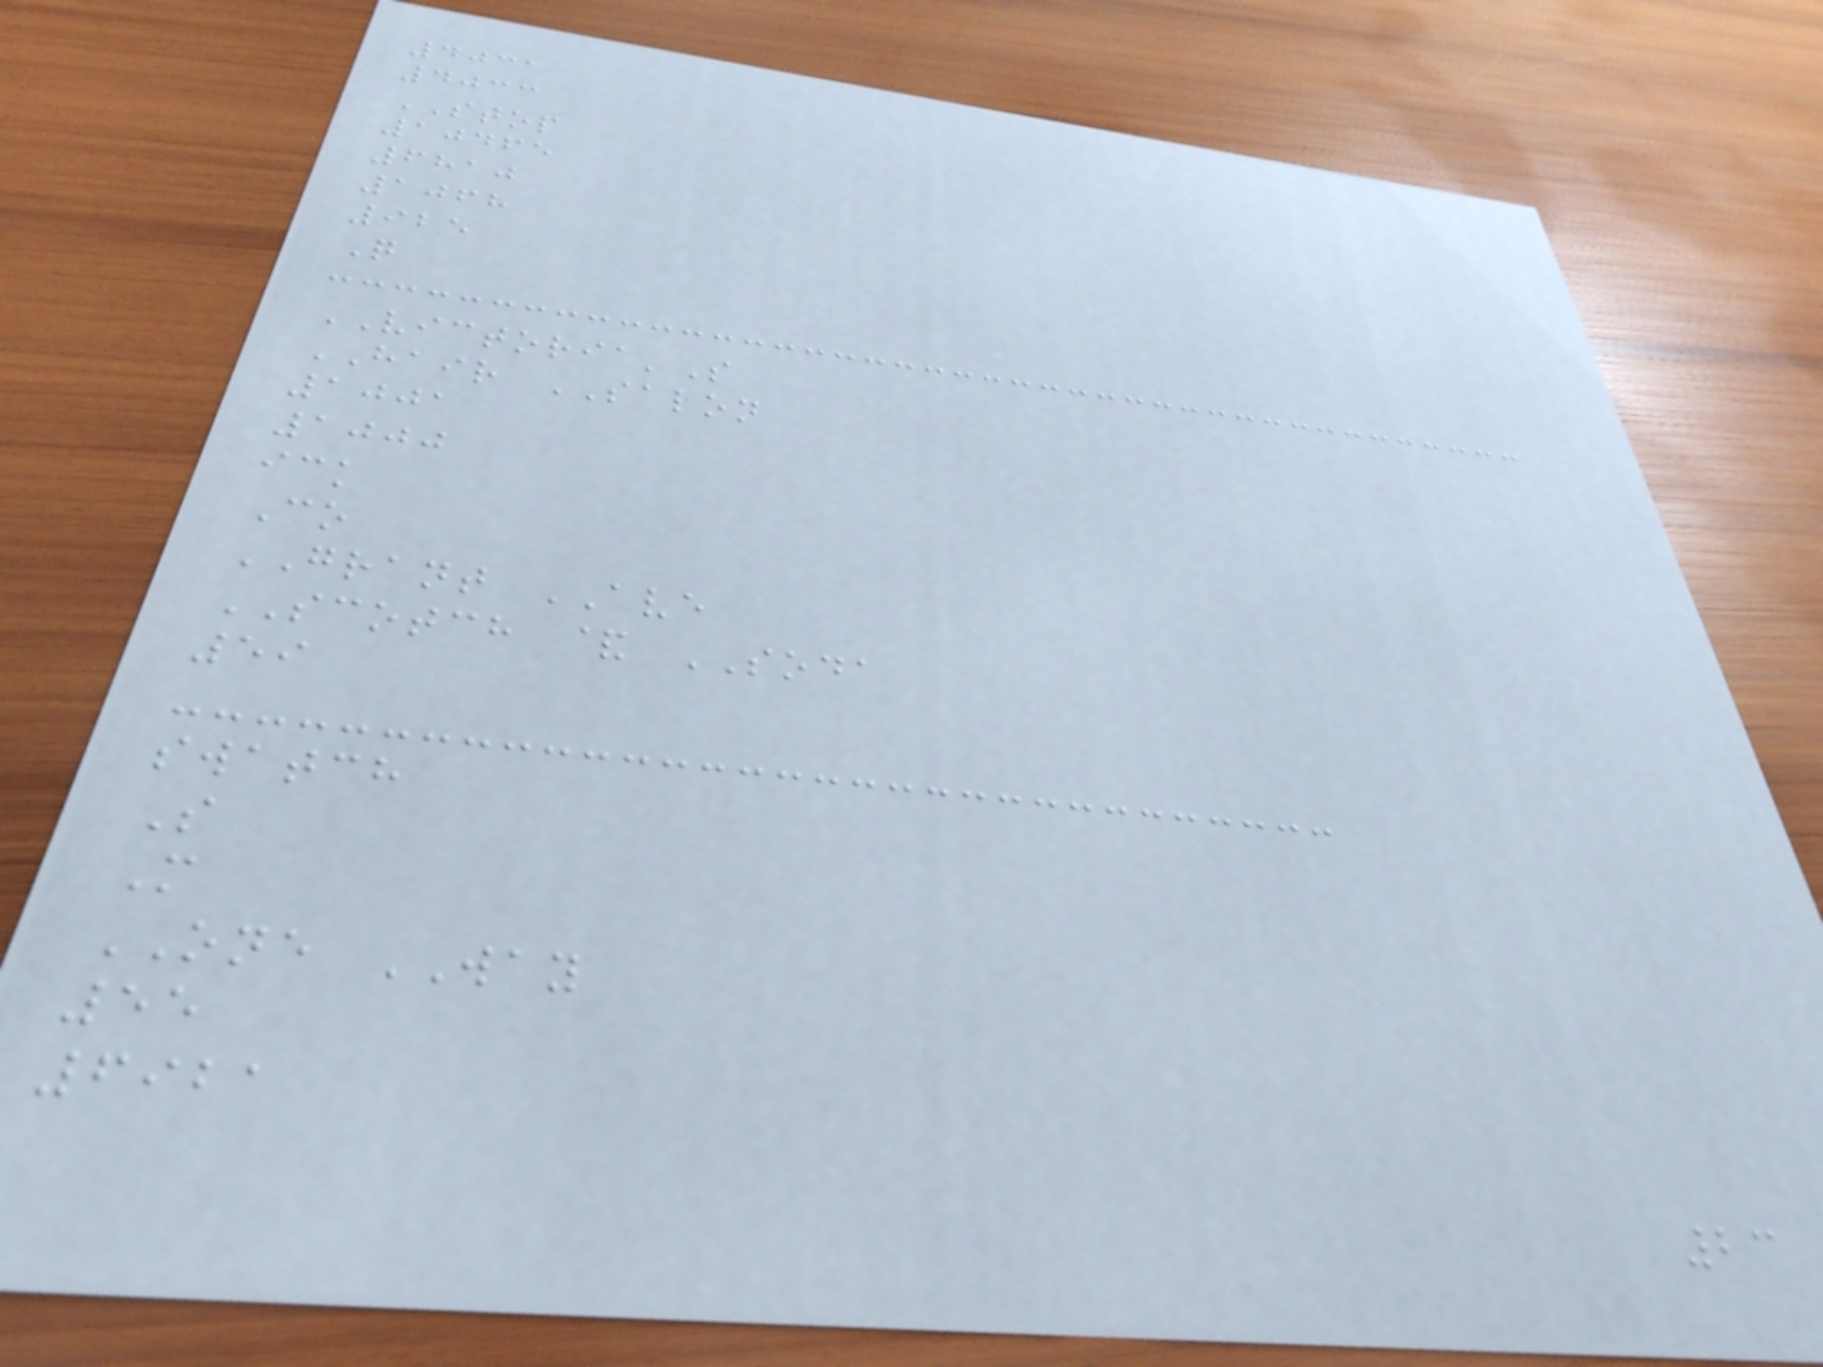4031
4033
STOP
10465
6810
1068
925
Q
VICTORIA'S
HAIR SALON
1001
1000
ick
Co
GRANT AVE
SCOTCH & SODA
59
swatch
S
M
ONE WAY
55
6921
23
